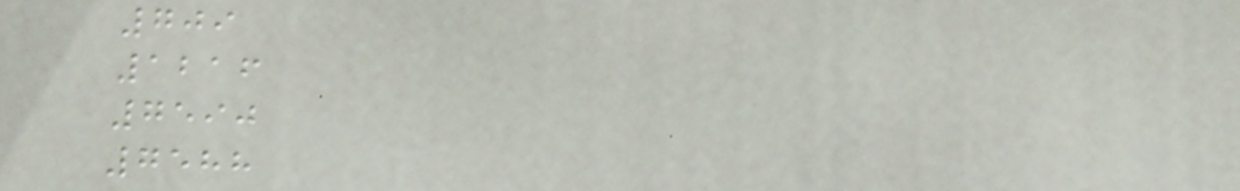709
1216
7590
7588
